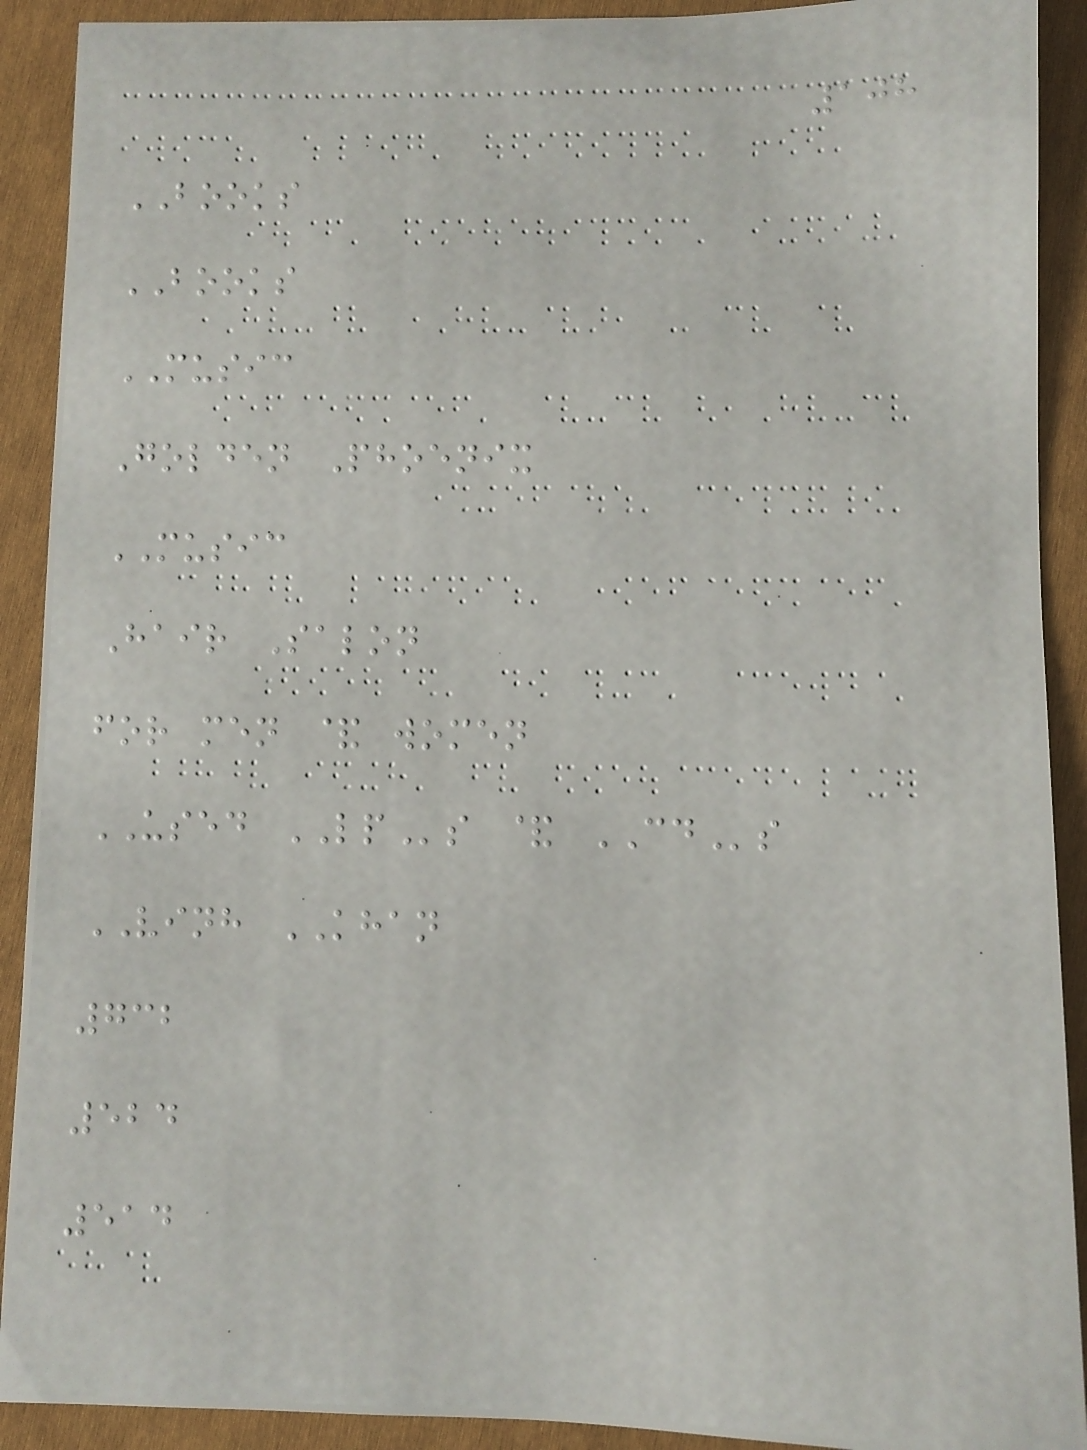108
BOOKS
BOOKS
MUSIC
Golden Phoenix
MUSIC
Hair Salon
for men & women
USED LPs & CDs
VINH KHAN
732
524
514
